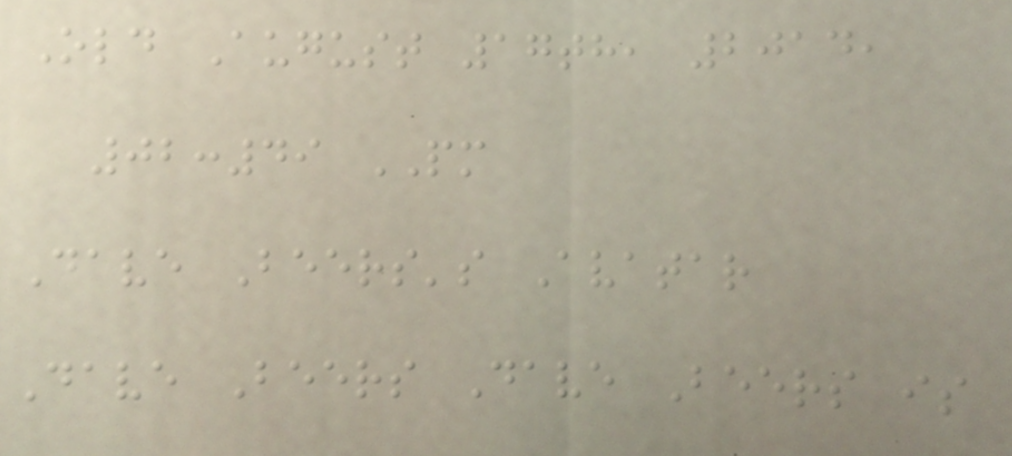Old August 17th, 2014,
02:49 PM
Dave Beers's Avatar
Dave Beers Dave Beers is
